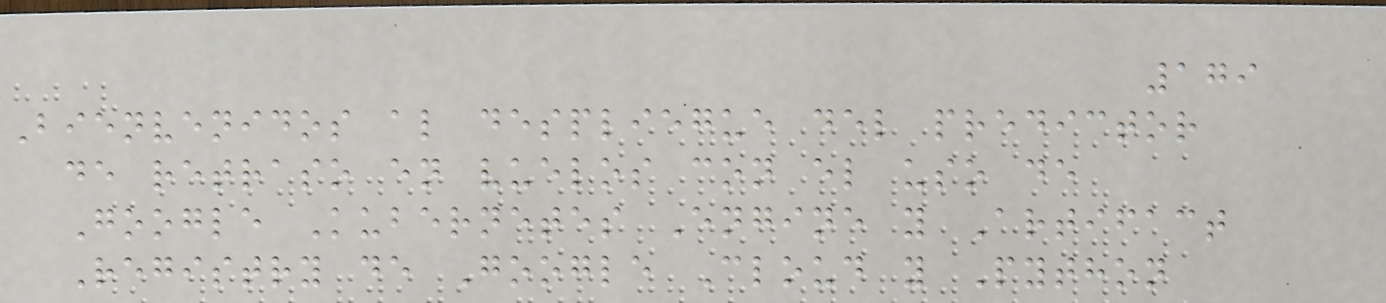179
Bienvenidos al despliegue del predictor
de retraso en vuelos con el uso de
Google Kubernetes Engine y Artifact
Registry de Google Cloud y Python
